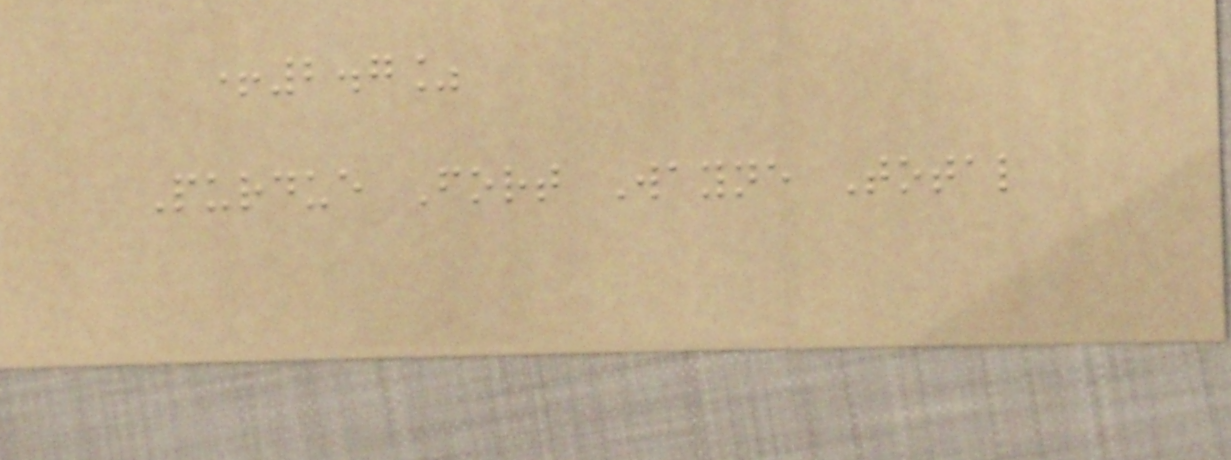+2.7%
Purdue Fort Wayne Total
